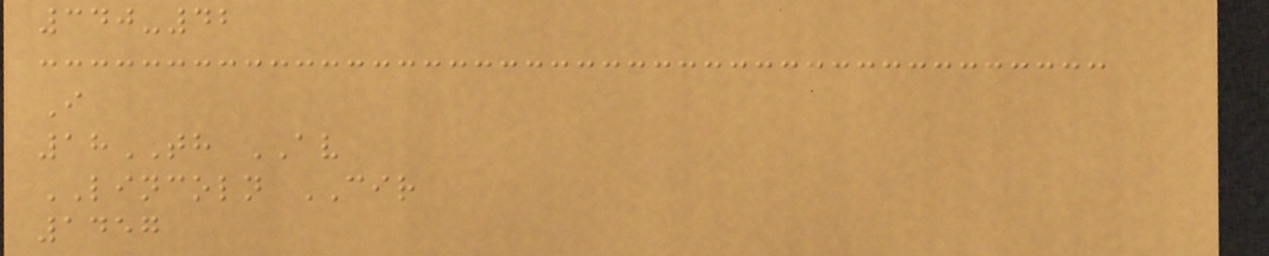340-42
I
18TH AV
LINCOLN CIR
1457
